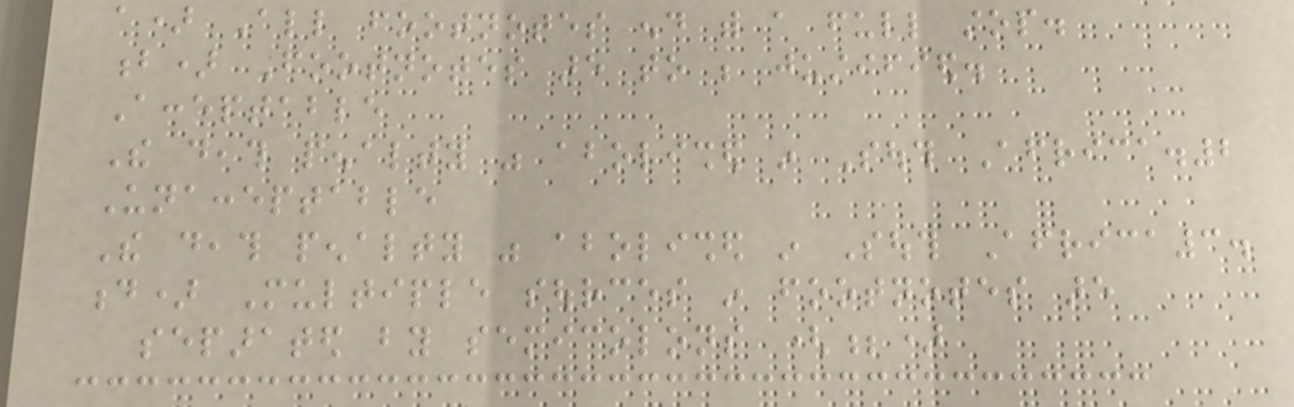a) All footnotes end with a full stop.
b) Footnotes are to be justified.
Acceptable
The death penalty was abolished in South Africa.2
Unacceptable
The death penalty was abolished in South Africa3.
d) Multiple sources in footnotes are
separated by semicolons (;)
